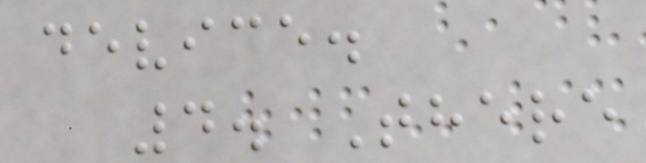device.
4. There
